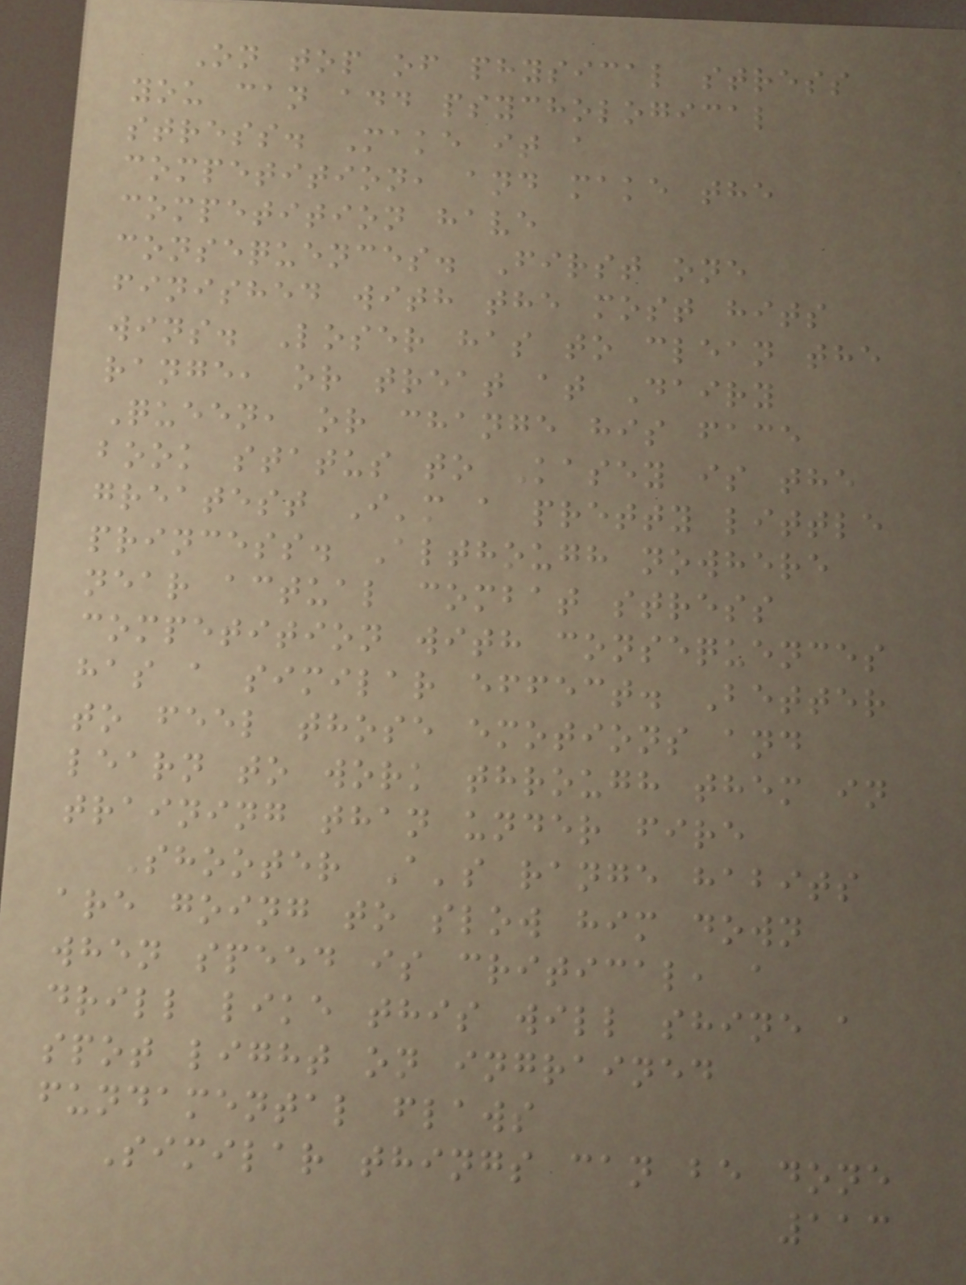On top of physical stress
you can add psychological
stress. Make it a
competition, and make the
competition have
consequences. First one
finished with the most hits
wins. Loser has to clean the
range, or treat at Dairy
Queen, or change his face
book status to Kasey is the
greatest I'm a pretty little
princess. Although nowhere
near actual combat stress
competition with consequences
has a similar effect. Better
to feel those emotions and
learn to work through them in
training than under fire
Shooter A's range habits
are going to slow him down
when speed is critical, a
drill like this will shine a
spot light on ingrained
fundamental flaws
Similar things can be done
113
